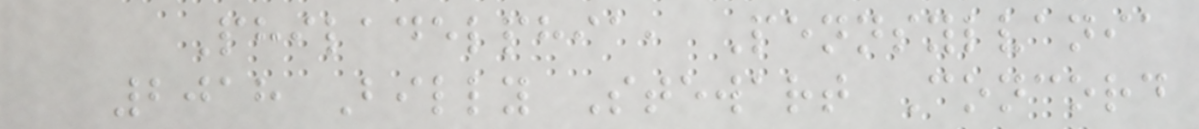Philadelphia, Pennsylvania
2018 Billy Stewart Concord
